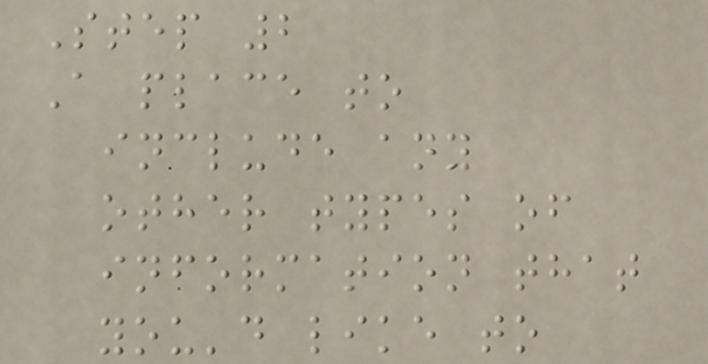Step 2
A place to
include any
other types of
information that
you'd like to
